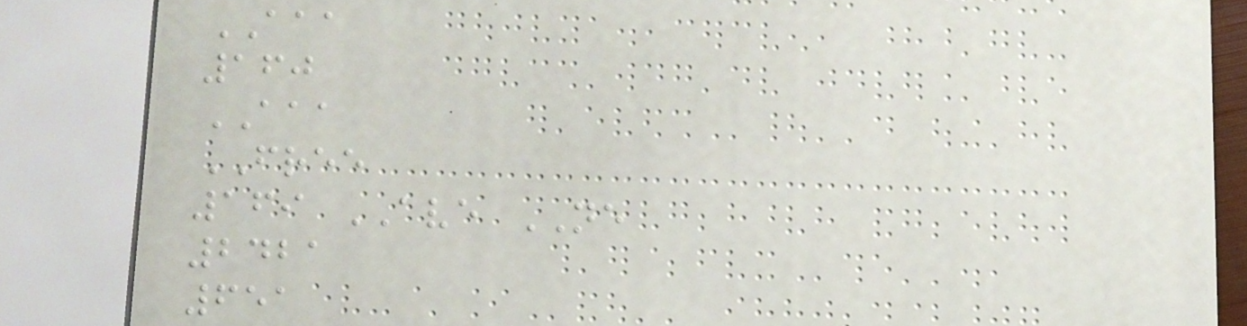AAA
160
AAA
FREE
169 AVE NE
2421
651
